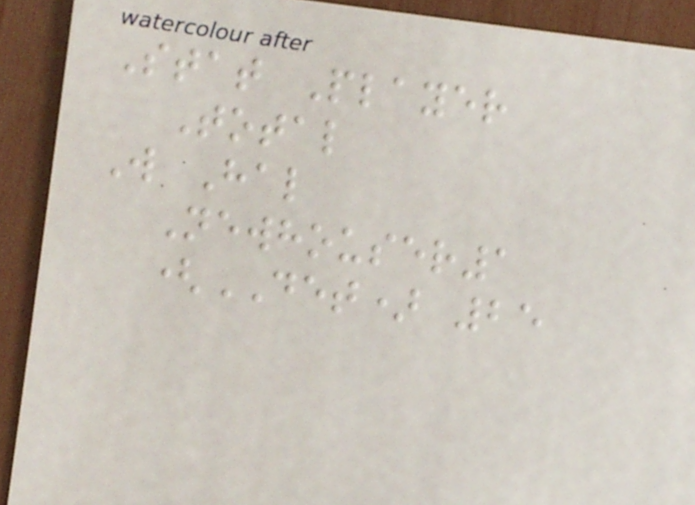Stat Player
Total
W Hal
Newhouser1
(DET) 25
